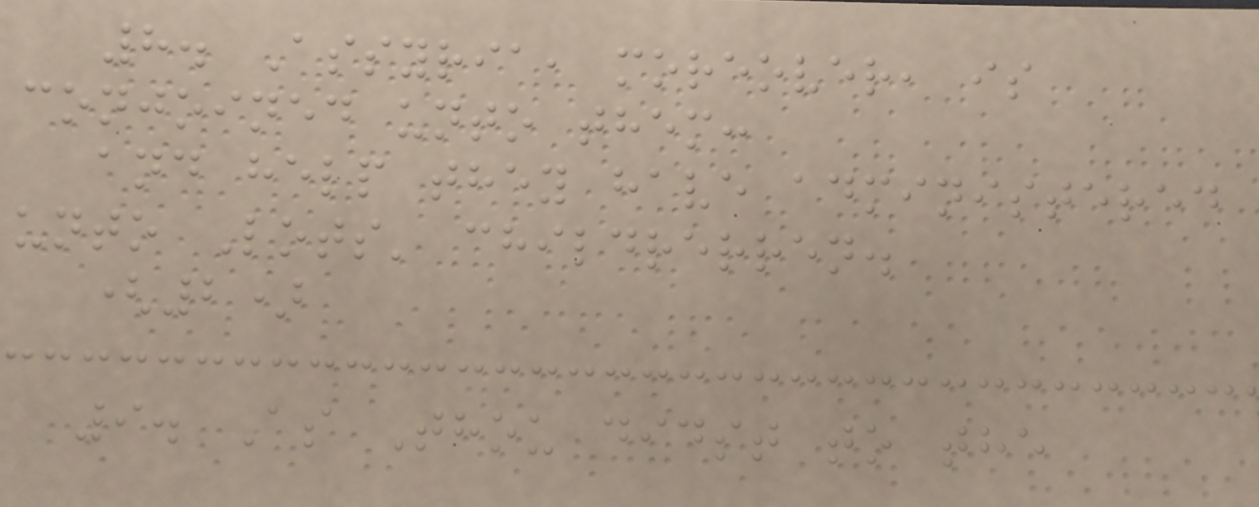8. Assyria, moreover, is
conjoined unto them:
and help they have administered
unto Lots' childrerren.
(2)
9. As Thou didst to the
